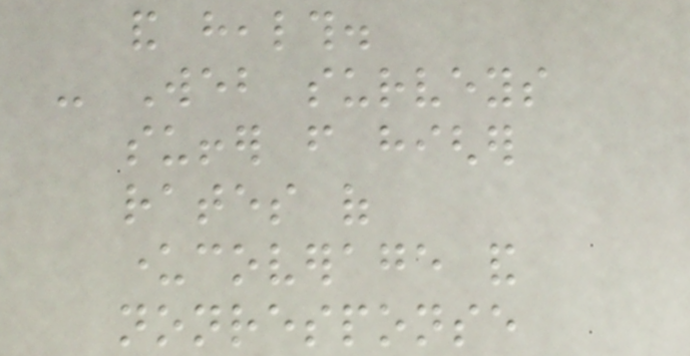and health.
- Web surveys
suffer from higher
rates of
undercoverage and
nonresponse
